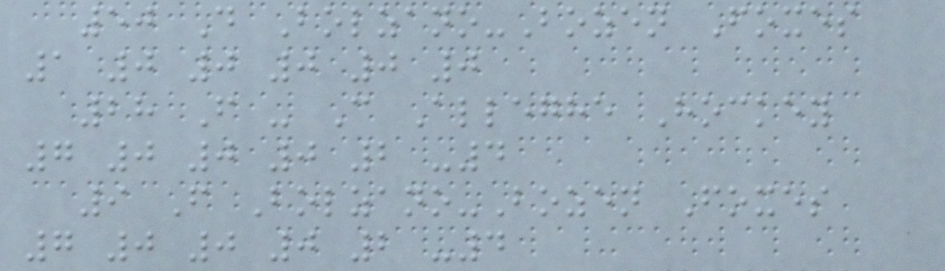50 D Bolzano-Bozen Foxes
1 0 0 0 0 0
28 F - C Alleghe Hockey
7 0 0 0 2 -4
9 F Bolzano-Bozen Foxes
7 0 0 0 2 -4
